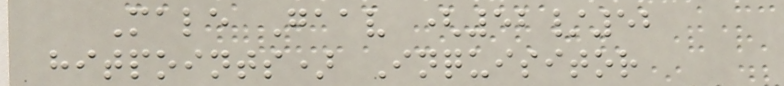Male Gaav (52/52
hitpoints) Inquisitor
